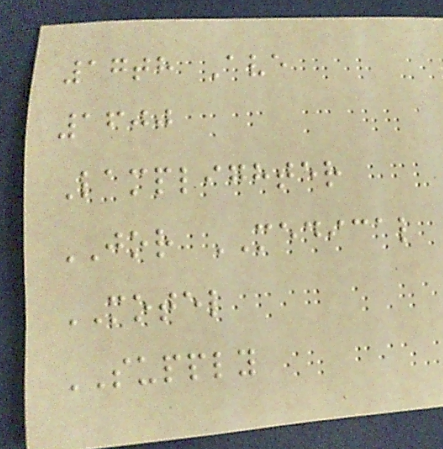17th Ave
1600
Lamplighter
JOR MEDICAL
MOTEL
SUPPLY
